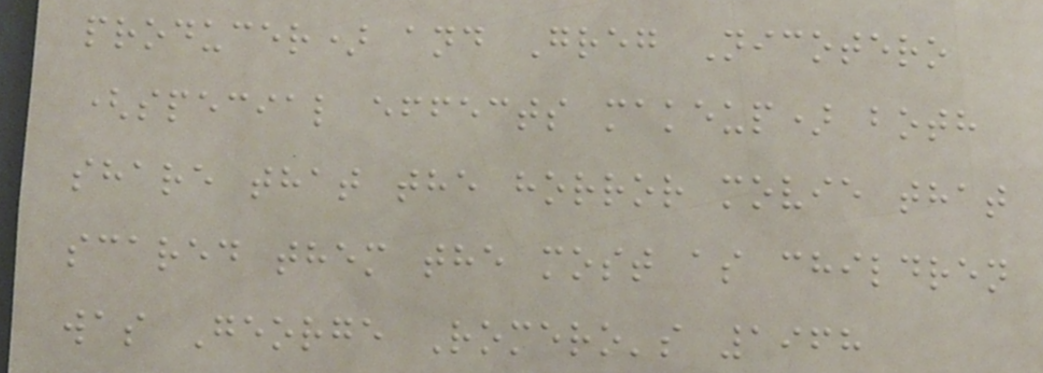producer) and Greg Nicotero
(special effects makeup) both
share that the horror movie that
scared them the most as children
was George Romero's 1968
